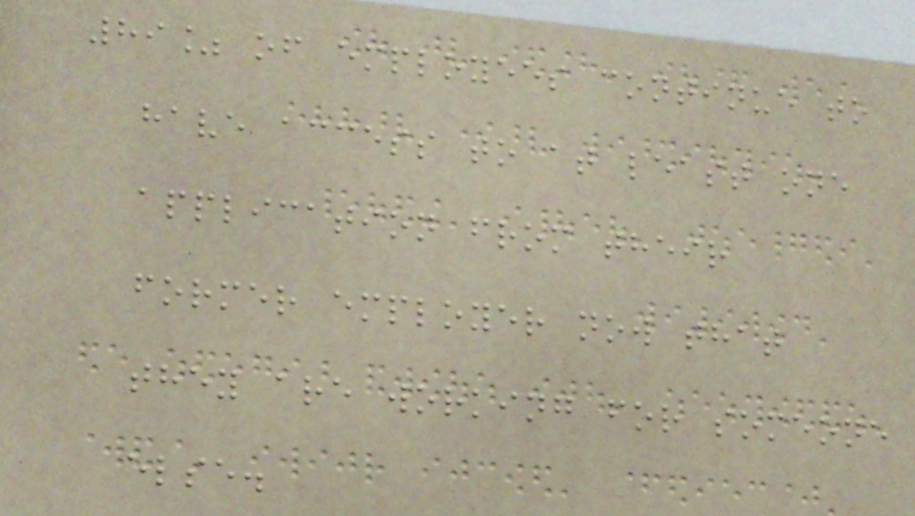89% of employees continue to
have access to at least one
application from their
former employer now that
they are working for someone
else.
